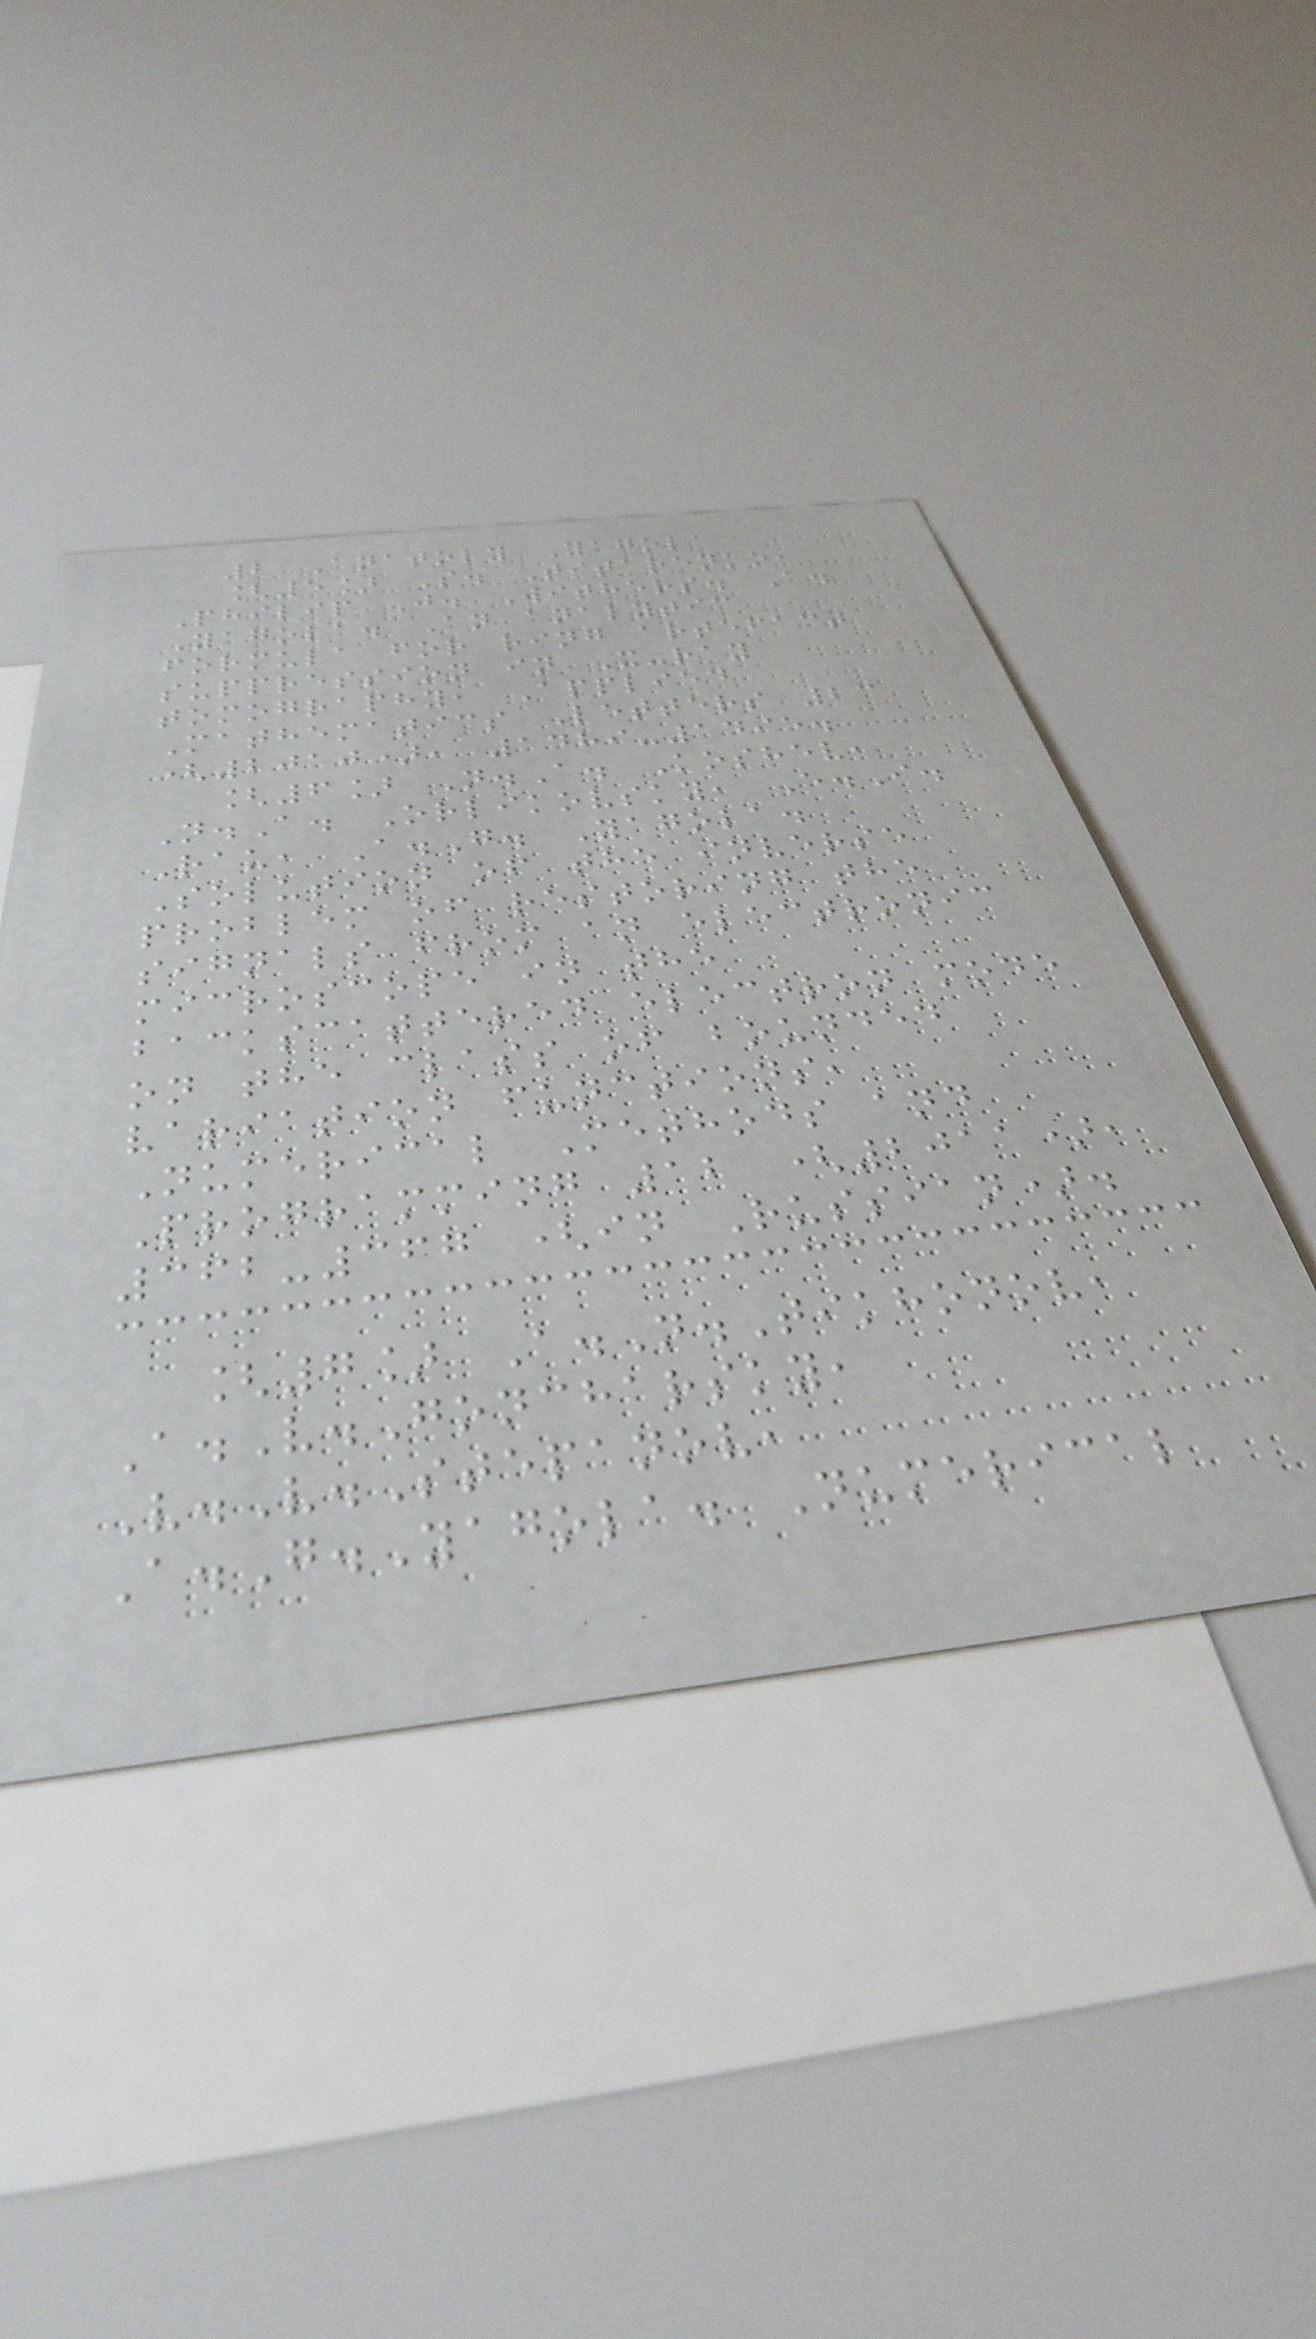2 Anatoly Yagola
[5] S. Titarenko,
Philip J. Withers. A.
Yagola. An analytic
formula for ring artefact
suppression in X-ray
tomography, Applied
Mathematics Letters 23
(2010), 1489-1495.
[6] N.A. Koshev,
N.A. Orlikovsky, E.I.
Rau, A.G. Yagola.
Solution of the inverse
problem of restoring the
signals from an electronic
microscope in the
backscattered electron mode
on the class of bounded
variation functions,
Numerical Methods and
Programming 12 (2011),
362-367 (in Russian).
[7] A.N.Tikhonov,
A.V.Goncharsky,
V.V.Stepanov,
A.G.Yagola. Numerical
